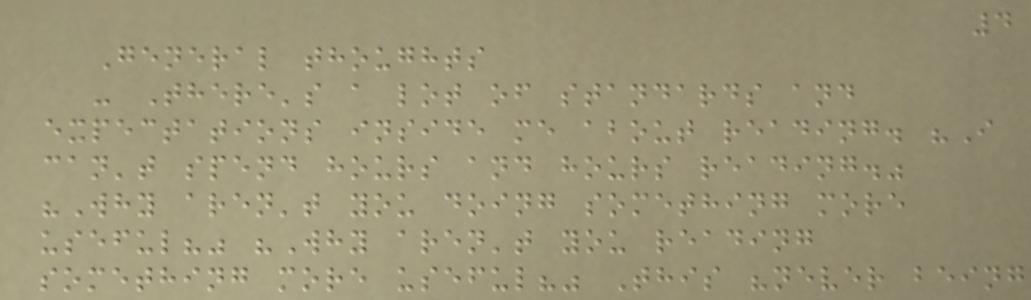4
General thoughts
- There's a lot of standards and
expectations inside me about reading. "I
can't spend hours and hours reading."
"Why aren't you doing something more
useful?" "Why aren't you reading
something more useful?" This "never being
